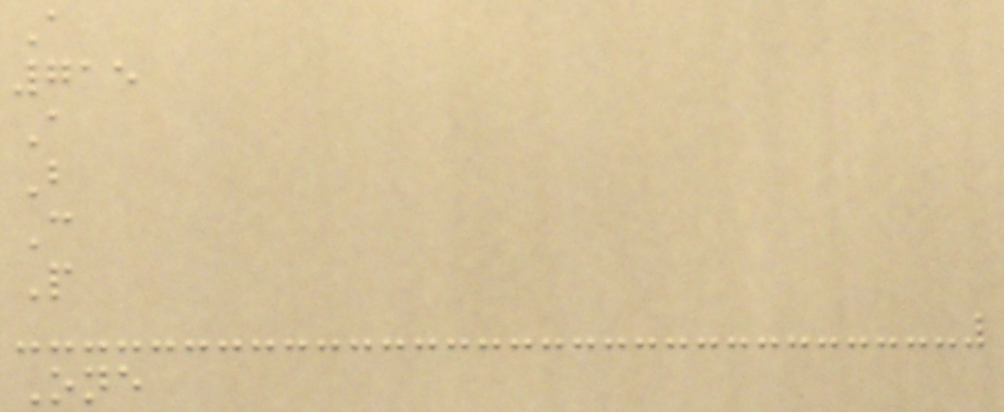A
715
A
B
C
P
One
